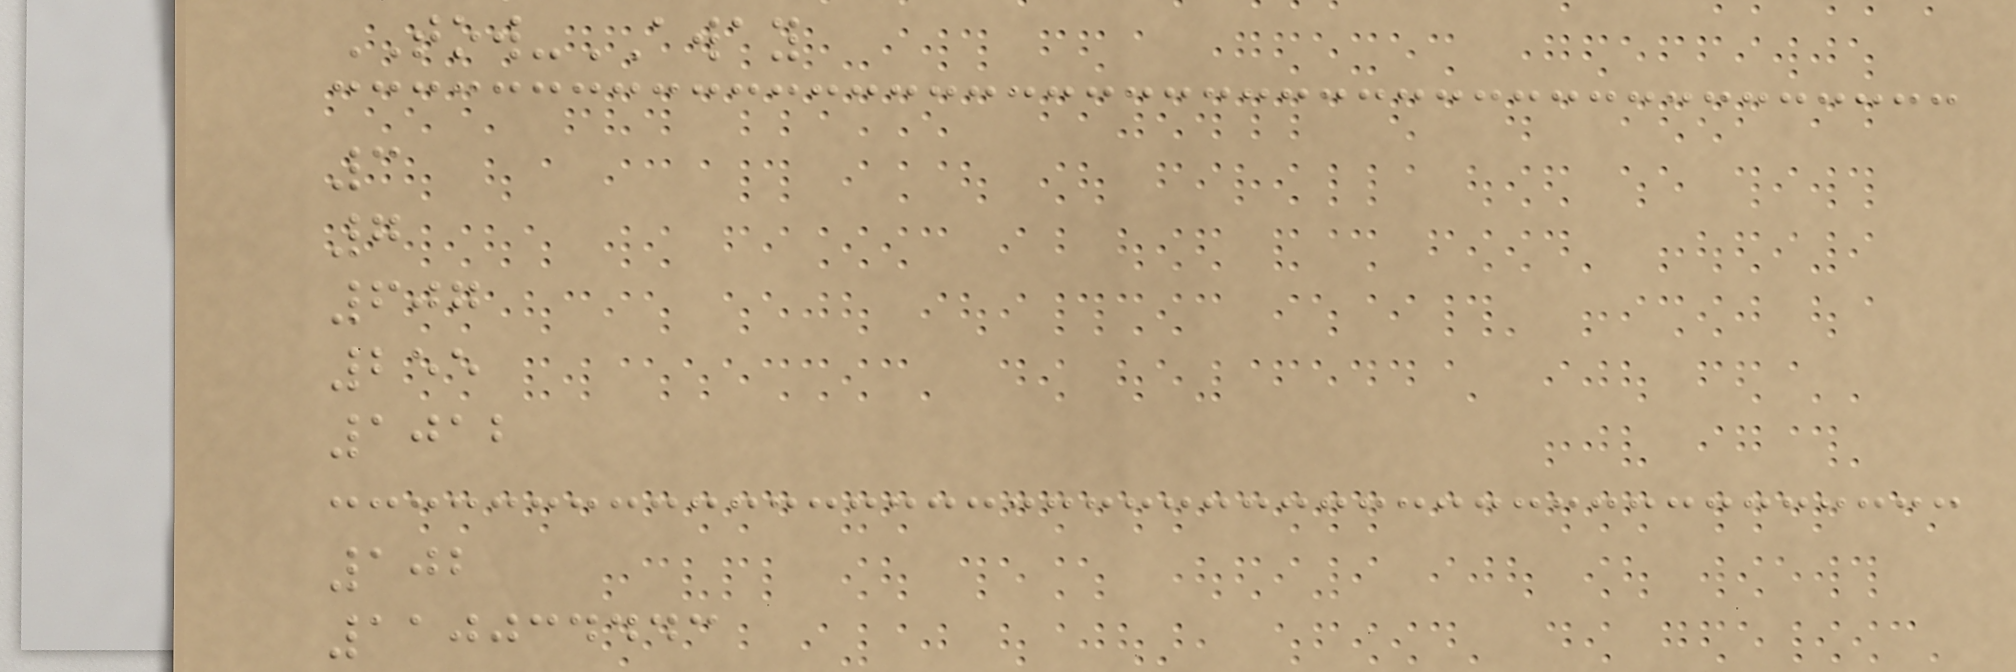TOW-AWAY
3
7
607
255
1012
102
110034443
